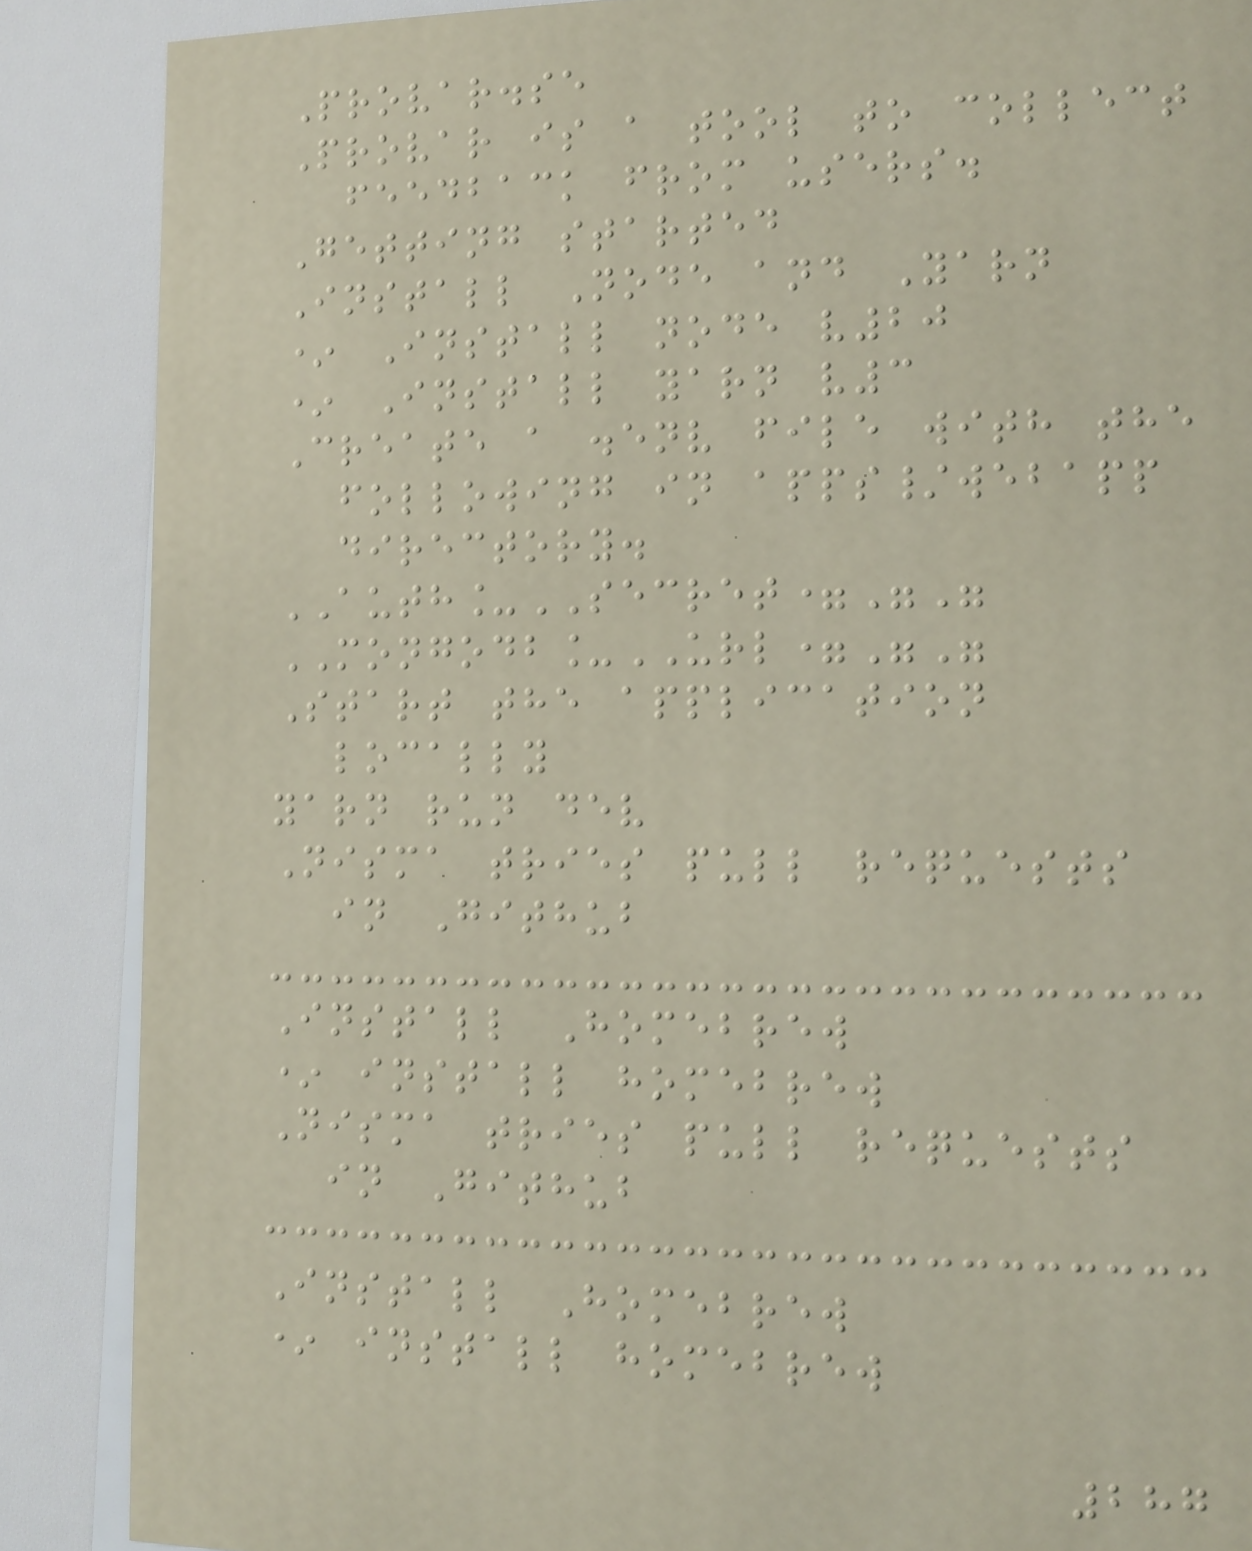Provar.se
Provar is a tool to collect
feedback from users.
Getting started
Install Node and Yarn
* Install node v20
* Install yarn v3
Create a .env file with the
following in apps/webapp
directory.
AUTH_SECRET=""
MONGODB_URL=""
Start the application
locally
yarn run dev
Nisma tries pull requests
in Github
Install Homebrew
* install homebrew
Nisma tries pull requests
in Github
Install Homebrew
* install homebrew
287
